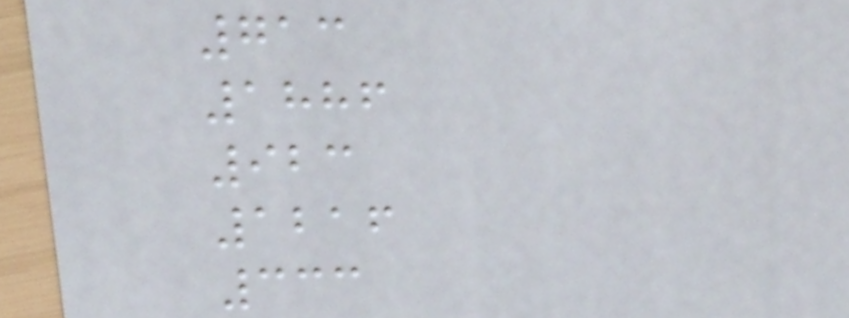713
1886
923
1216
333
